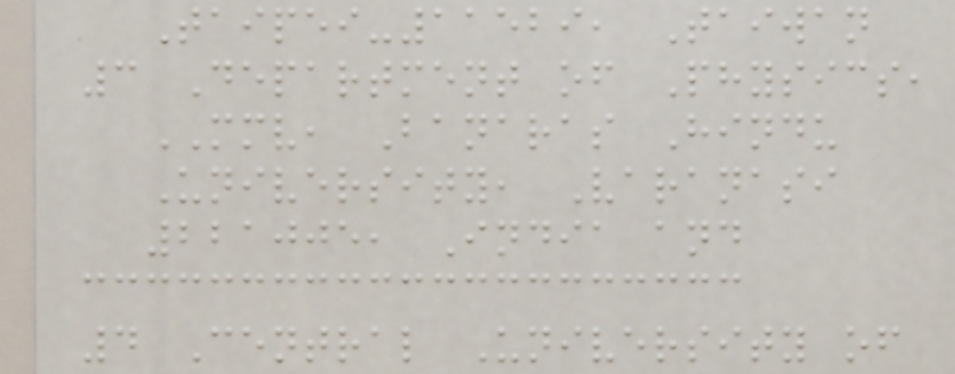Taipei-11529, Taiwan
3 Department of Physics,
MMV, Banaras Hindu
University, Varanasi
221005, India and
4 Central University of
